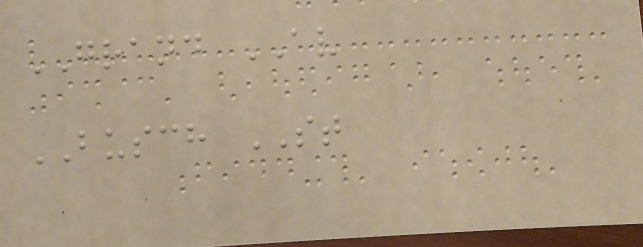GRAND AV
BUSCH ST
